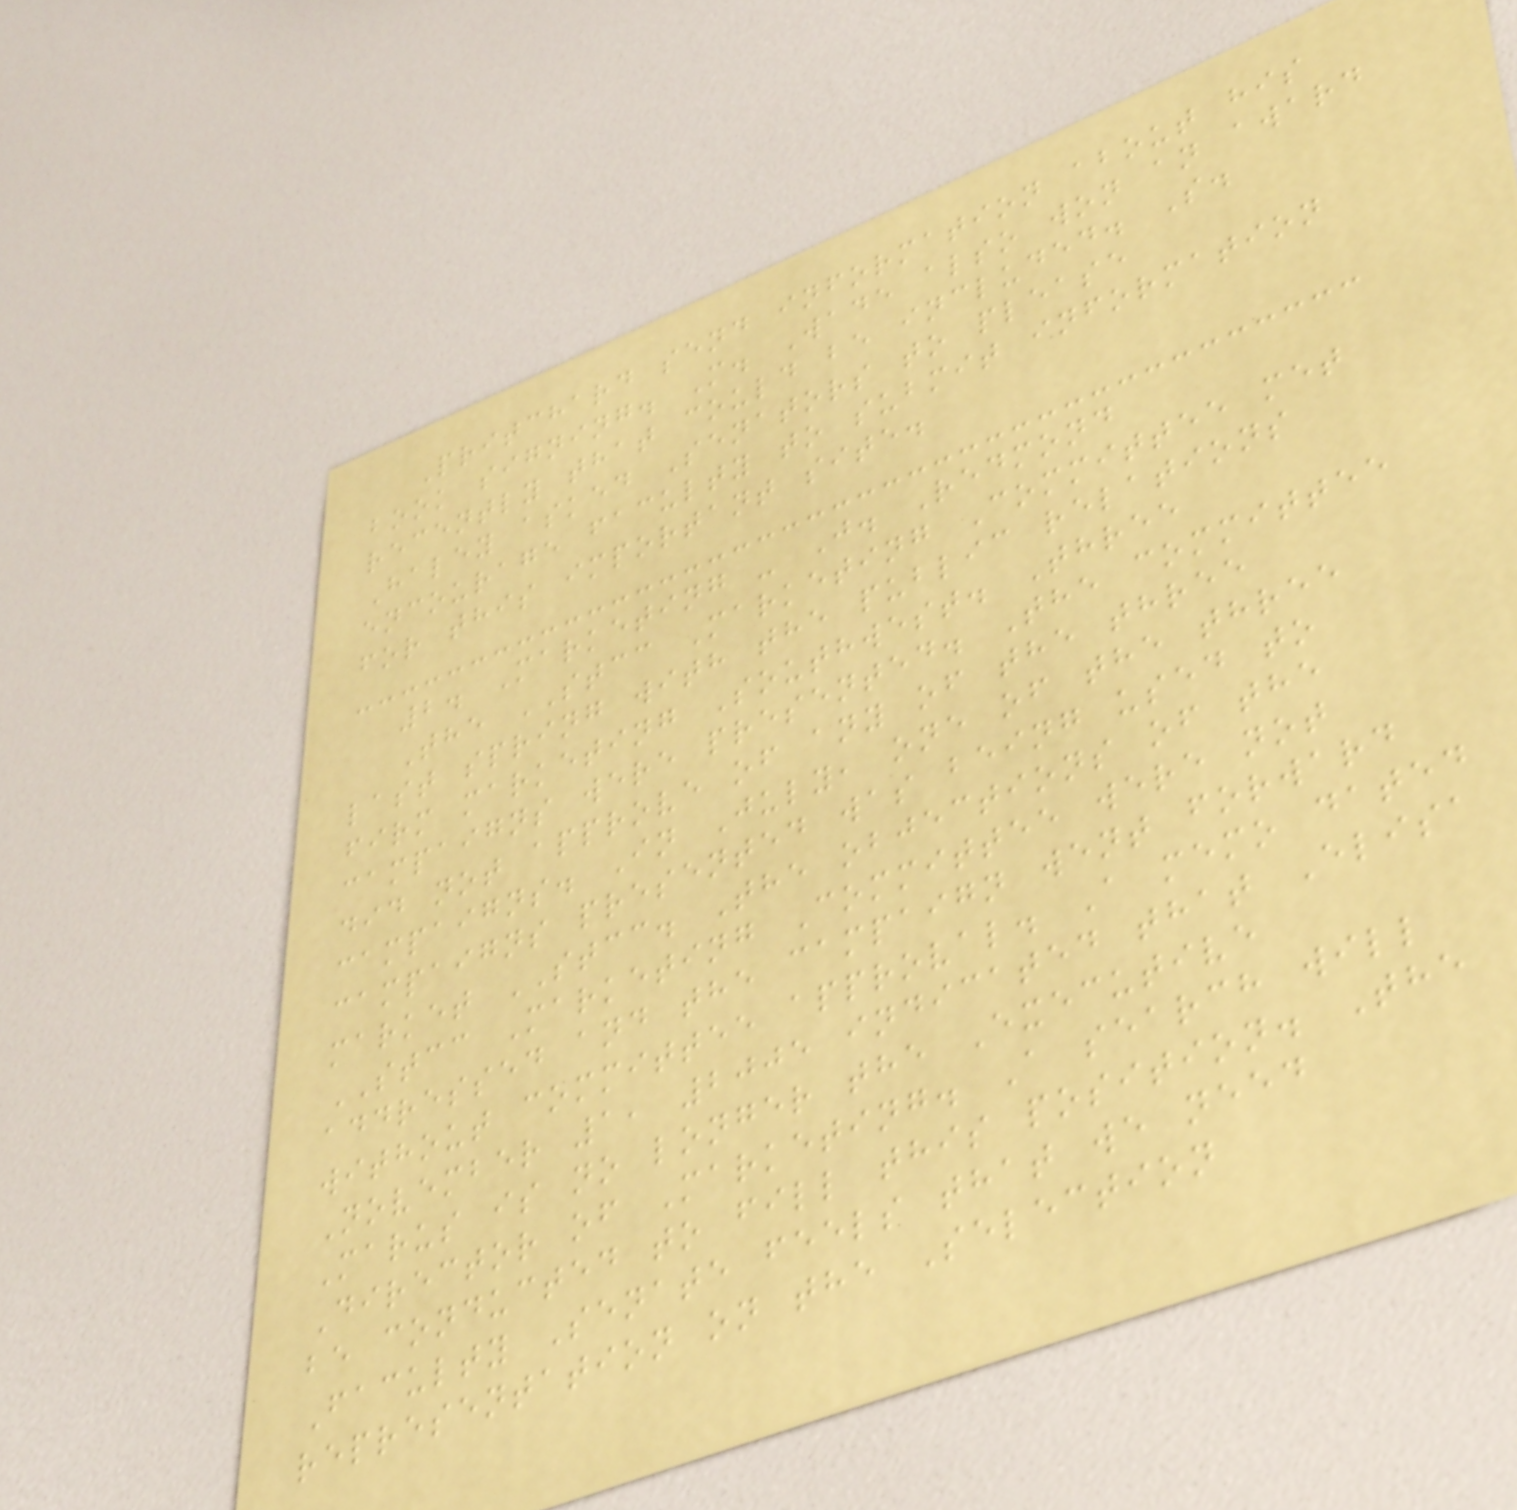Pritchard send information about his
book signing. M. Wade also won an award
recently that could be included. S.
Haley asked Senators to please
encourage faculty to submit information
for this important site.
2. Marketing - J. Redmond
The STCC Marketing Committee met
last spring with the public relations
firm marketing Southwest. Three
campaigns were presented. The committee
did not approve of any of the three
campaigns. In July, one of the three
campaigns presented was being used to
market STCC. The objections of the
STCC Marketing Committee were not
addressed and the campaign went forward
without committee approval. A memo dated
November 1, 2005 indicated that Elisa
Marus is no longer the Executive
Director of Marketing. A search will
be conducted to fill this position. The
Faculty Senate feels that we need
representation on the Selection
